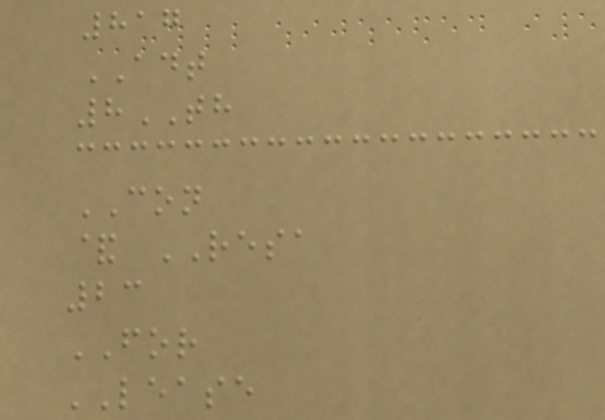817
ADT
8TH
CON
& RESA
23
FOR
LEASE
